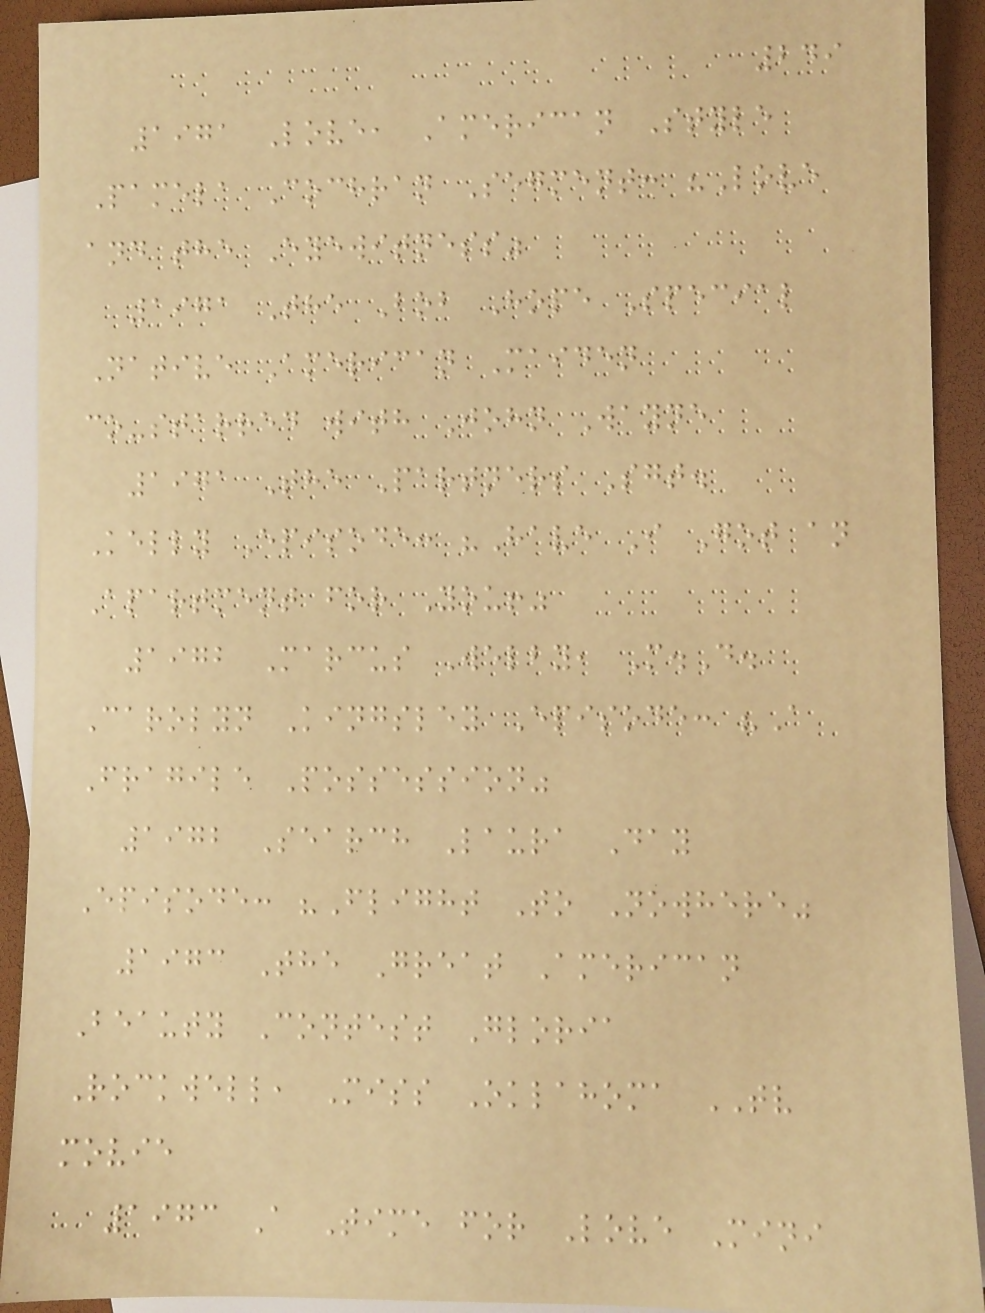249
1971 Love, American Style
Pamela Cochran Segment: "Love
and the Eyewitness"
1971 The Bob Hope Special
Native American Maiden
co-starred with John Wayne
1971 The Partners Sgt.
Kelly Episode: "Have I Got an
Apartment for You!"
1972 Marcus Welby, M.D.
Carolyn Kingsley Episode: "A
Fragile Possession"
1972 Search Laura Day
Episode: "Flight To Nowhere"
1973 The Great American
Beauty Contest Gloria
Rockwell, Miss Oklahoma TV
movie
1973 A Time for Love Mini
